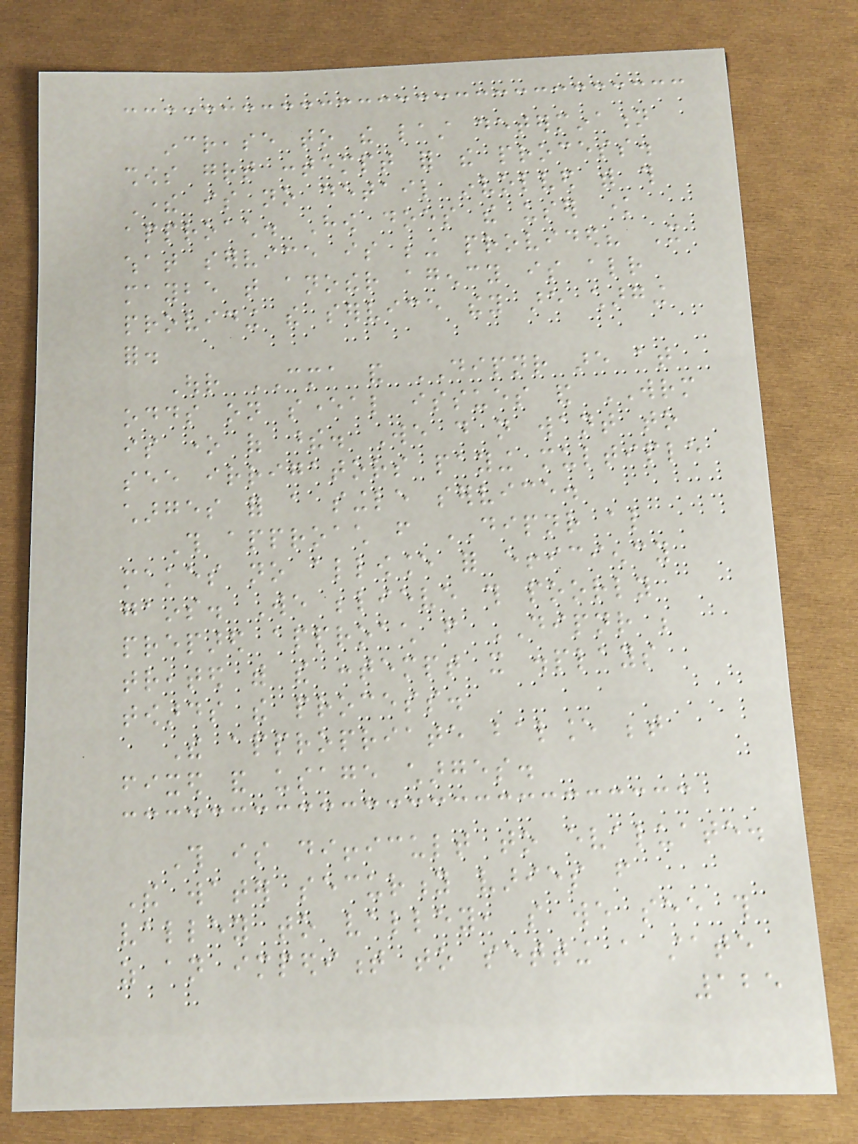increase to the last determination
shows great contempt for the process.
There is no detail involved with this
approach. How does the user know
what service is being provided? It
maybe that another agency is already
providing the service they are charging
for.
Our CMA and DIPNR are at
odds on several issues and WRM
is one of these. We do not want to
see irrigators paying multiple
charges for a single service.
This approach from DIPNR also
makes no allowance for efficiency
gains. We believe this poorly
prepared approach from DIPNR be
treated with the contempt it displays
towards the process.
The appropriate balance between
fixed and usage charges.
This is difficult to evaluate.
The water security varies from
valley to valley, so we see this
as an impediment to setting a state
125
